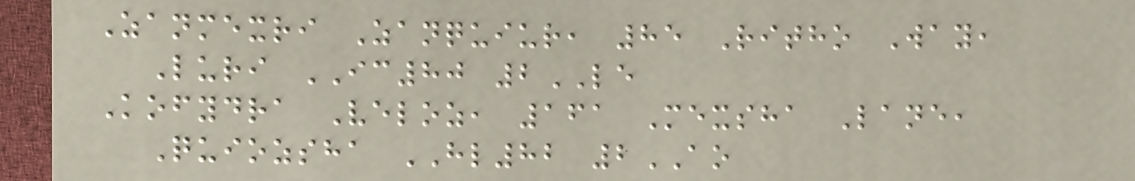Zanmexri Zanquiur, 85 Ritho Way,
Luri IC80 2LE
Kofydra Veloz, 161 Mexsha Lane,
Quiozsha HL82 2AO
